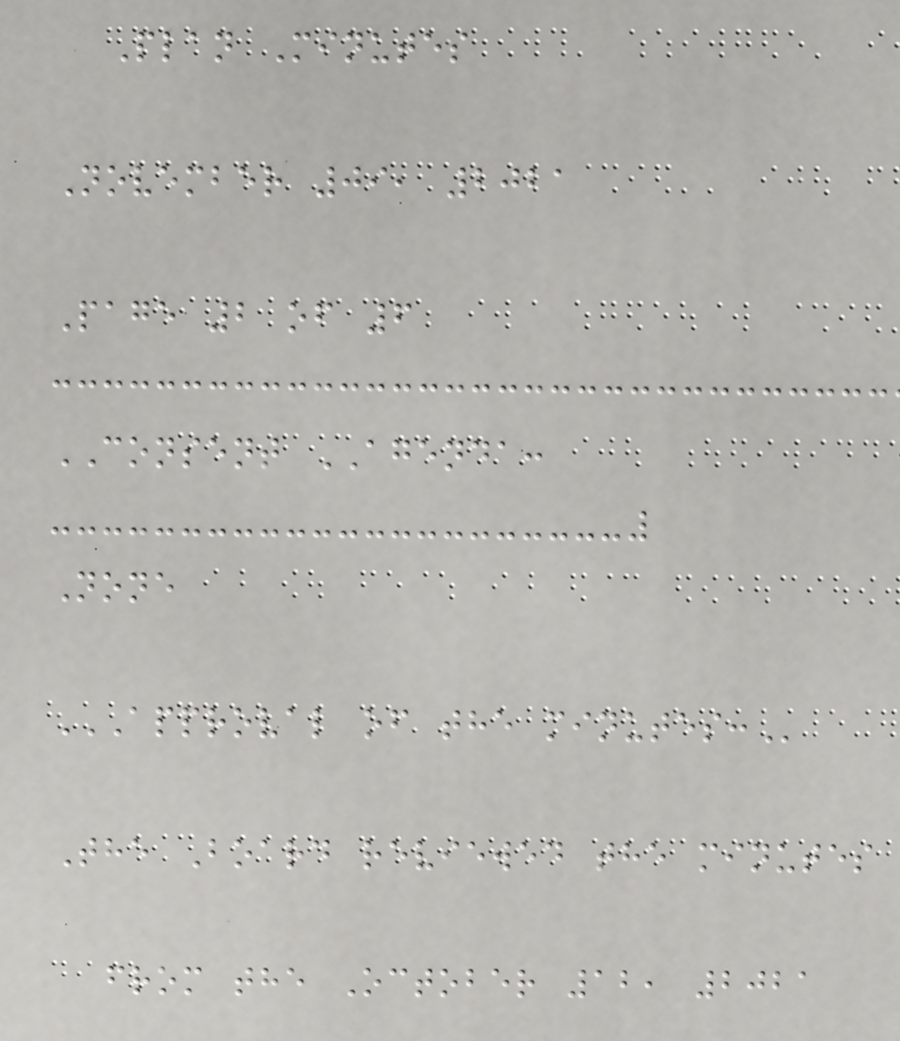Plan Minutes
November 09, 2021
Page 2 of 6
CONSENT AGENDA:
None
APPROVAL OF THE MINUTES:
The Board reviewed the minutes
from the October 12, 2021
